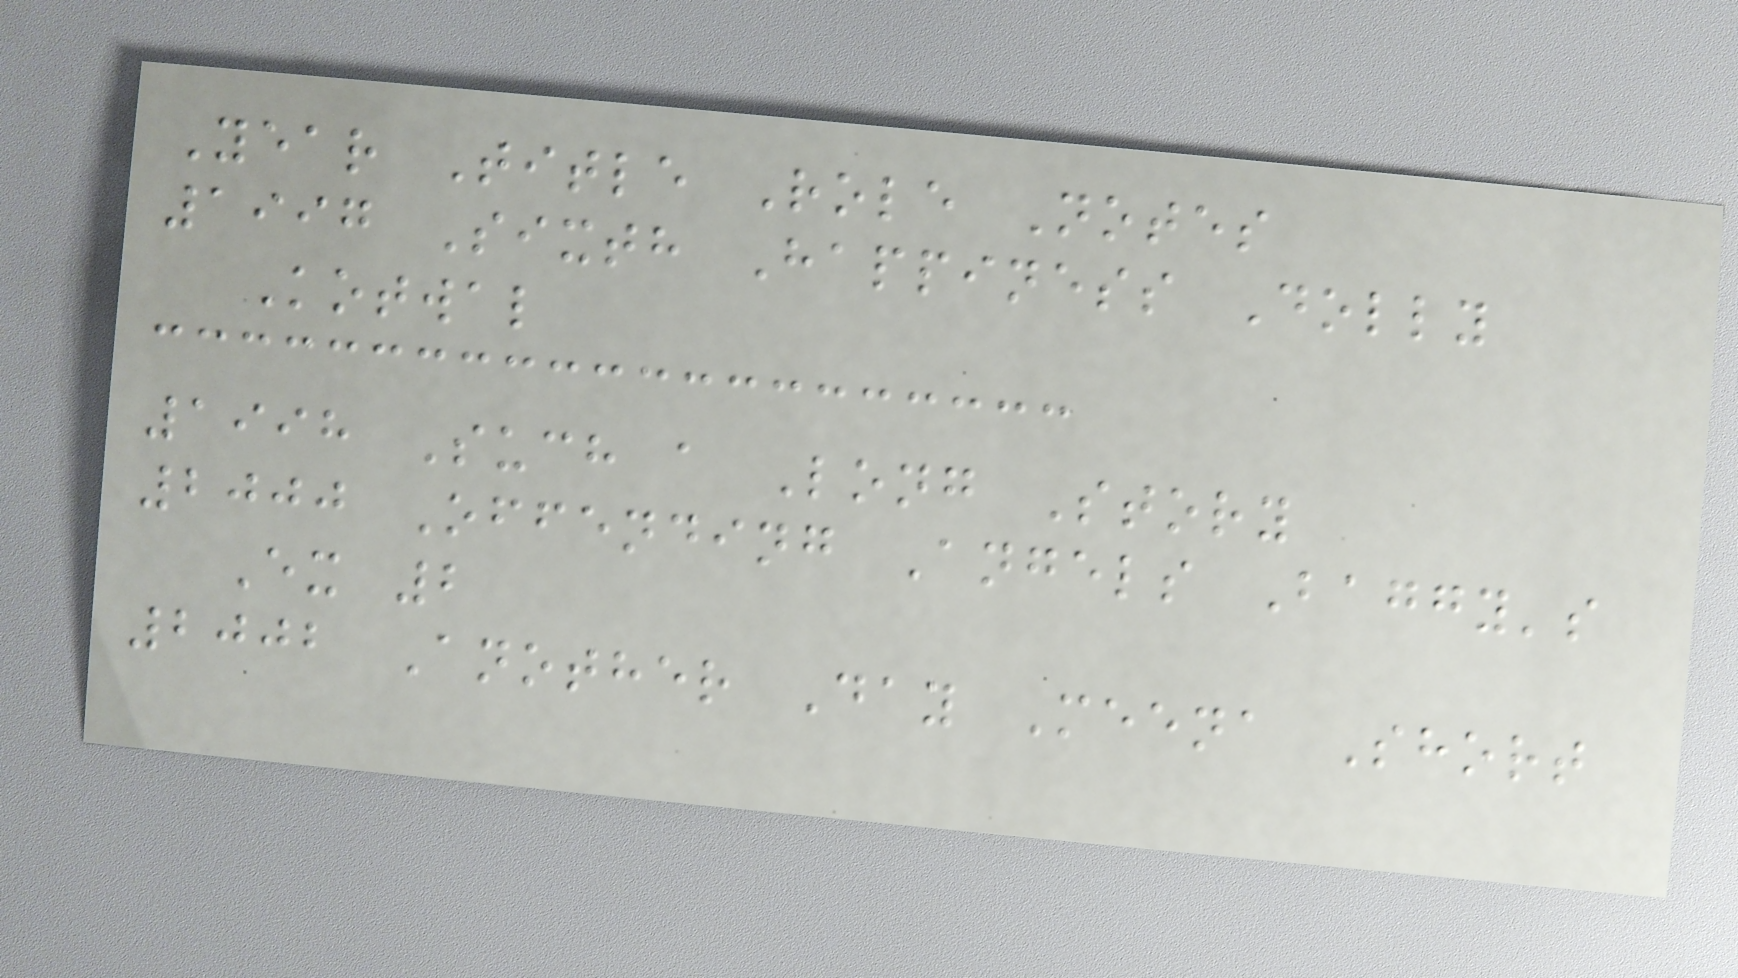Year Title Role Notes
1997 Sixth Happiness Dolly
Kotwal
1998 Such a Long Story
2000 Offending Angels Baggy's
Ex 2
2002 Another Day Meena Short
